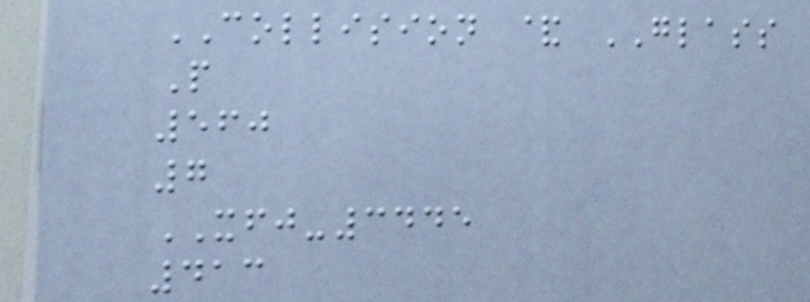COLLISION & GLASS
P
560
7
XFJ-3445
413
